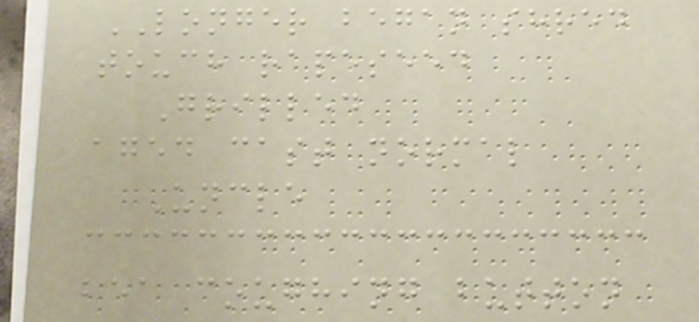LONGER began shred
touch rapeseed
Grilled
aged cast normal
Uncle
bea coughing button
